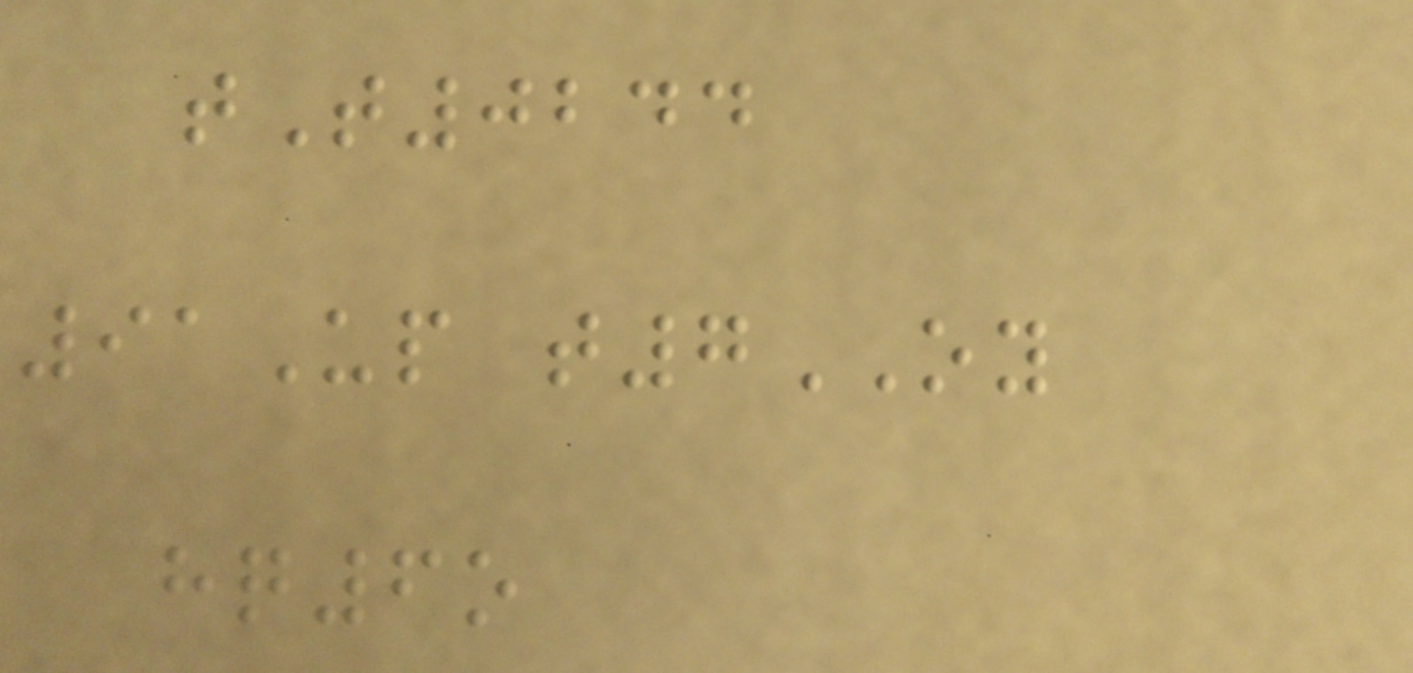tT0244
91Up t7OY
hq6o
